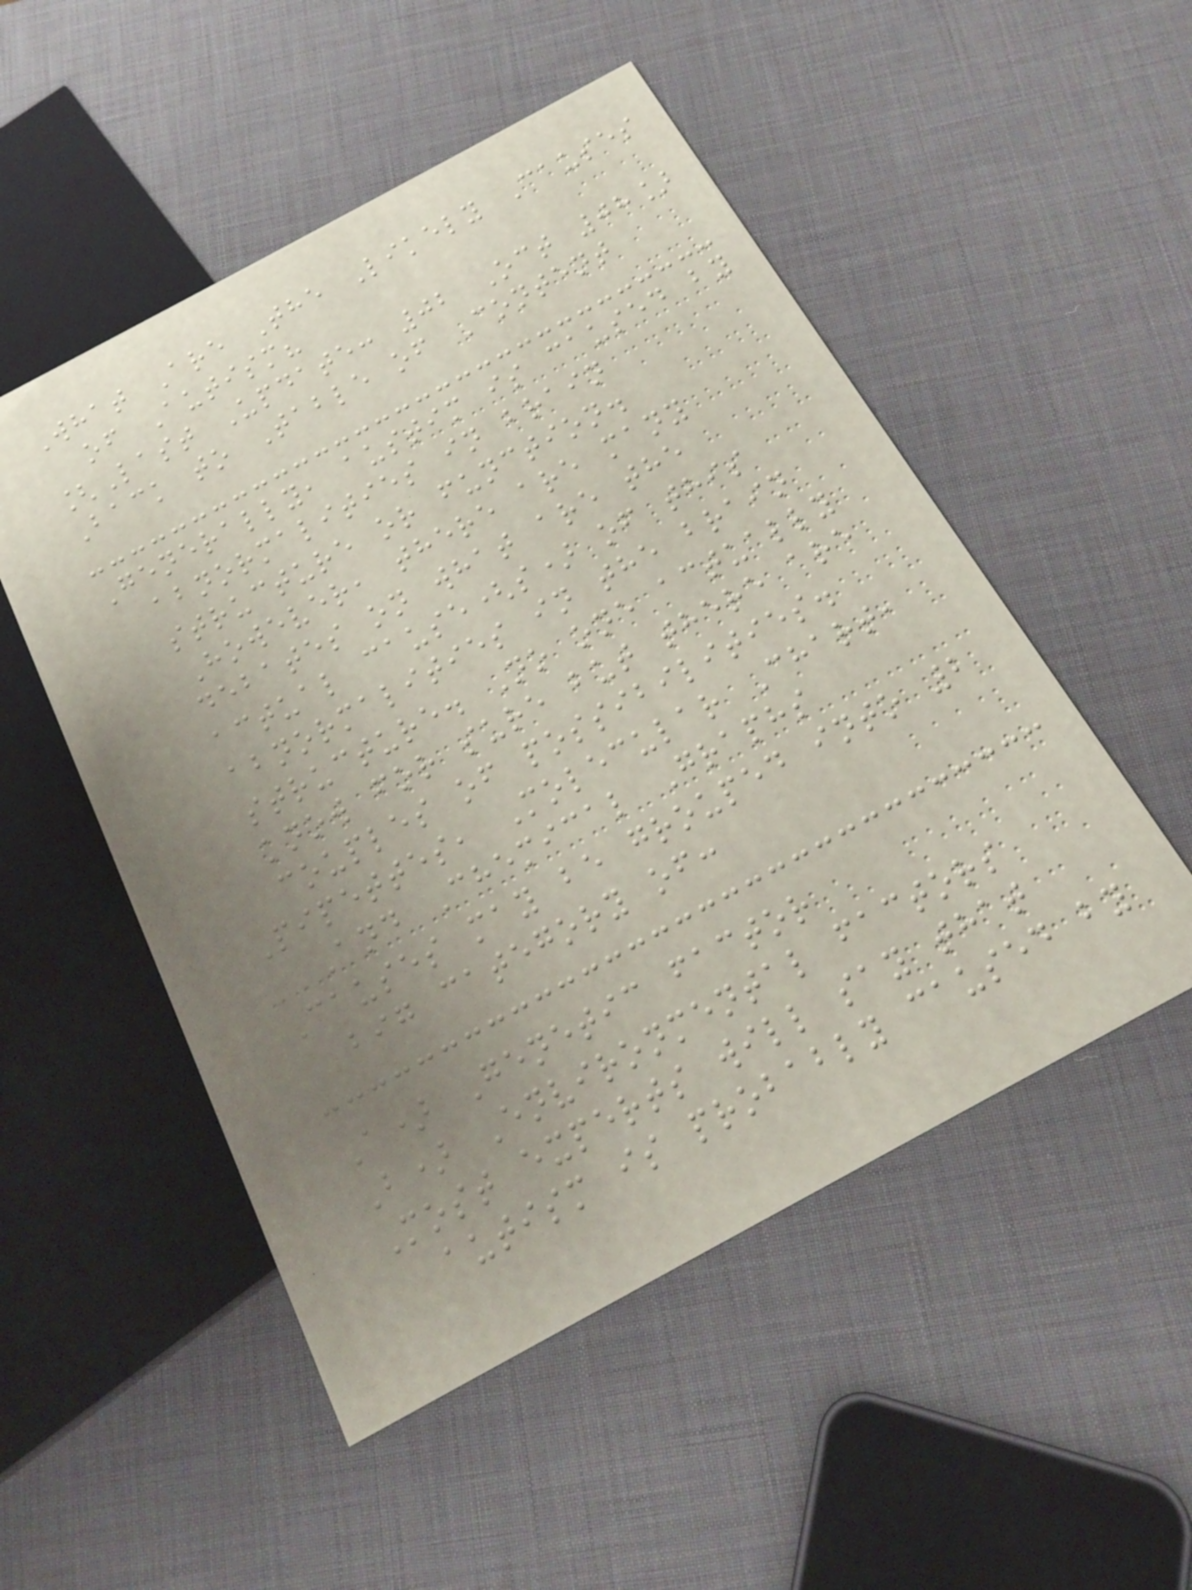What Are The Likely Causes
of Autism?
[Last Update: 02 Oct 08]
Back to Table of Content
Generally, austim is caused by
abnormalities in brain
structure or function.
However, there are many
debates on what are the
actual cause(s) of this
abnormalities in the brain
structure. No one actually
know for sure but there are
couples of possibilities.
Pipettes, Molecular Chart,
And Chemical Graphs
Causes may be grouped into 2
big category of:
A) Genetic factor
B) Environmental factors
Most experts will say that
autism is probably caused by
